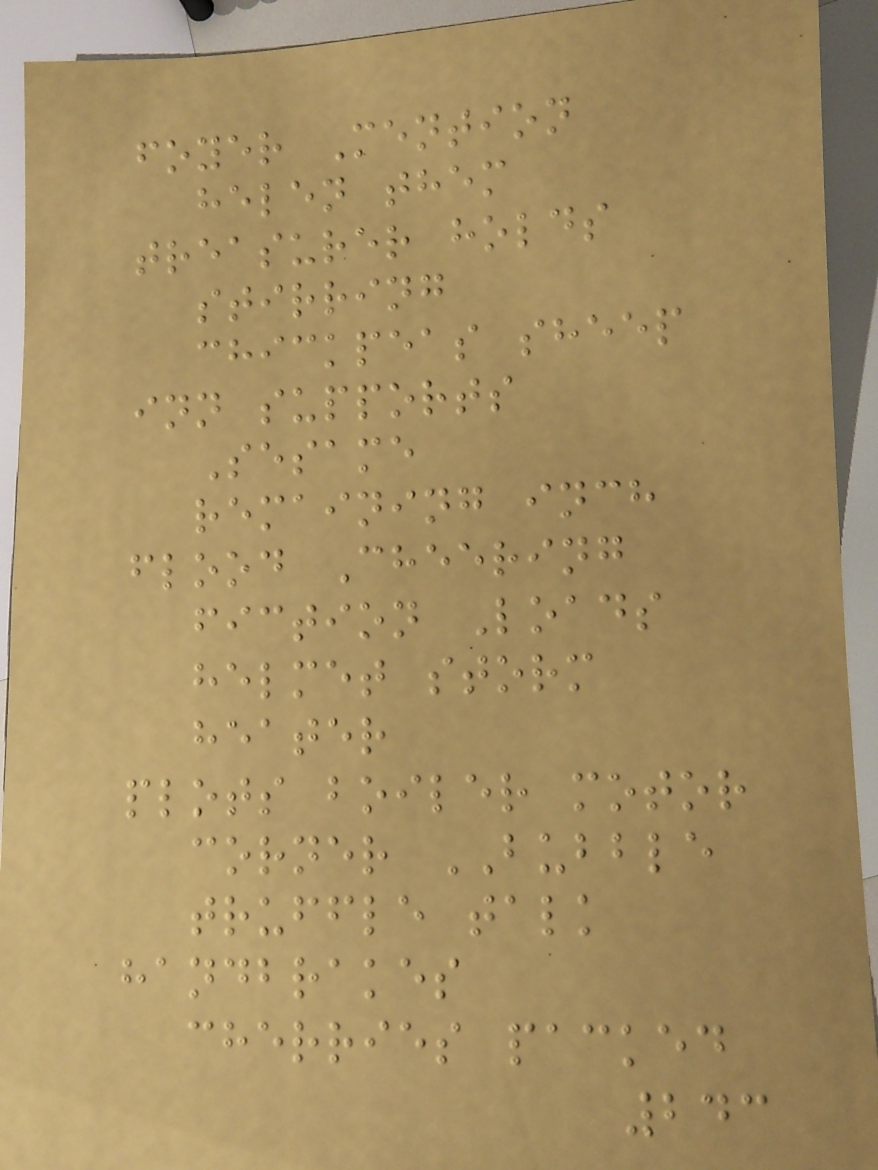foyer Mention
helen them
treasurer holds
stirring
chickpeas sheep
inn supports
Sesame
remaining inch
flood Cheering
fiction Loads
helmet storm
heater
plots boiler motor
corner BUBBLE
truffle talk
handbrakes
cherries packed
243
